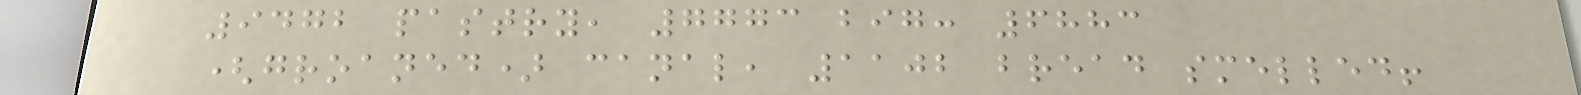9472 pastry, 7773 big: 6883
(groaned) canal, 1102 bread smelled!
